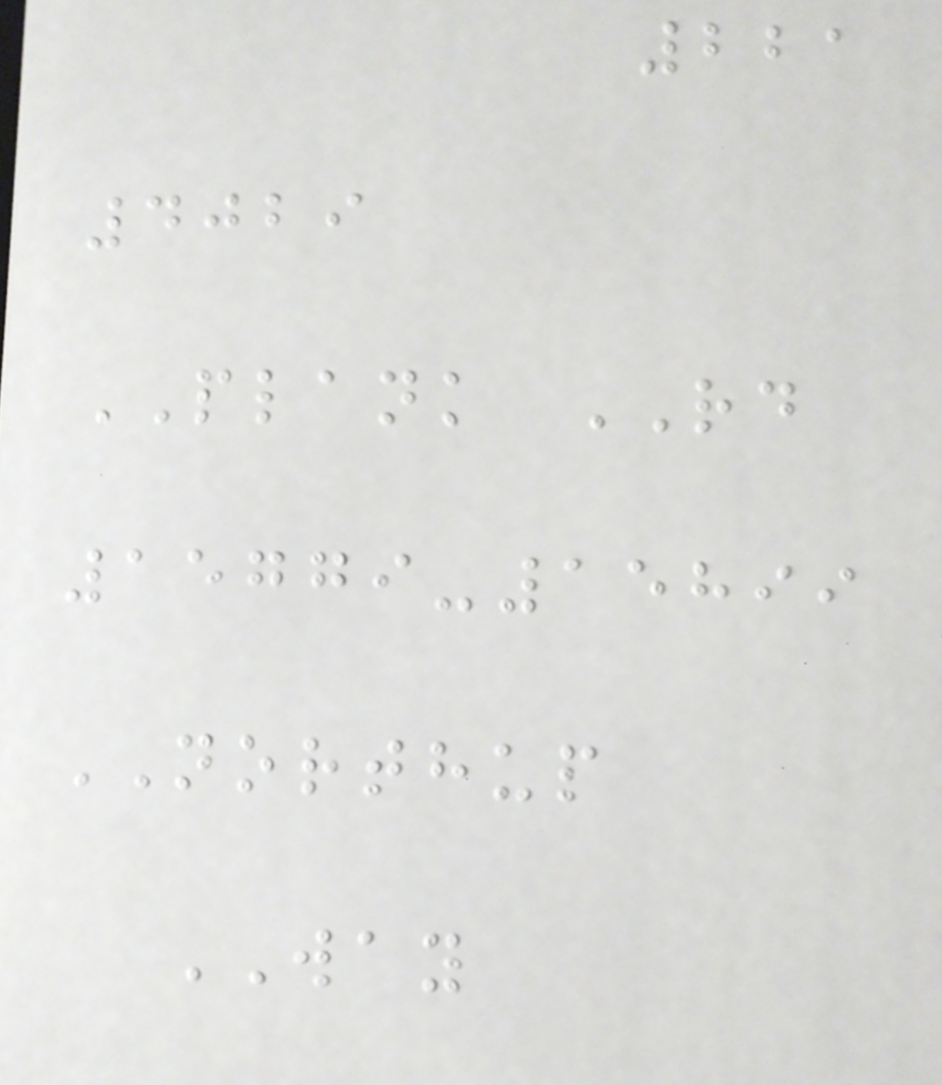221
4029
PLANK RD
15779-15899
NORTHUP
WAY
